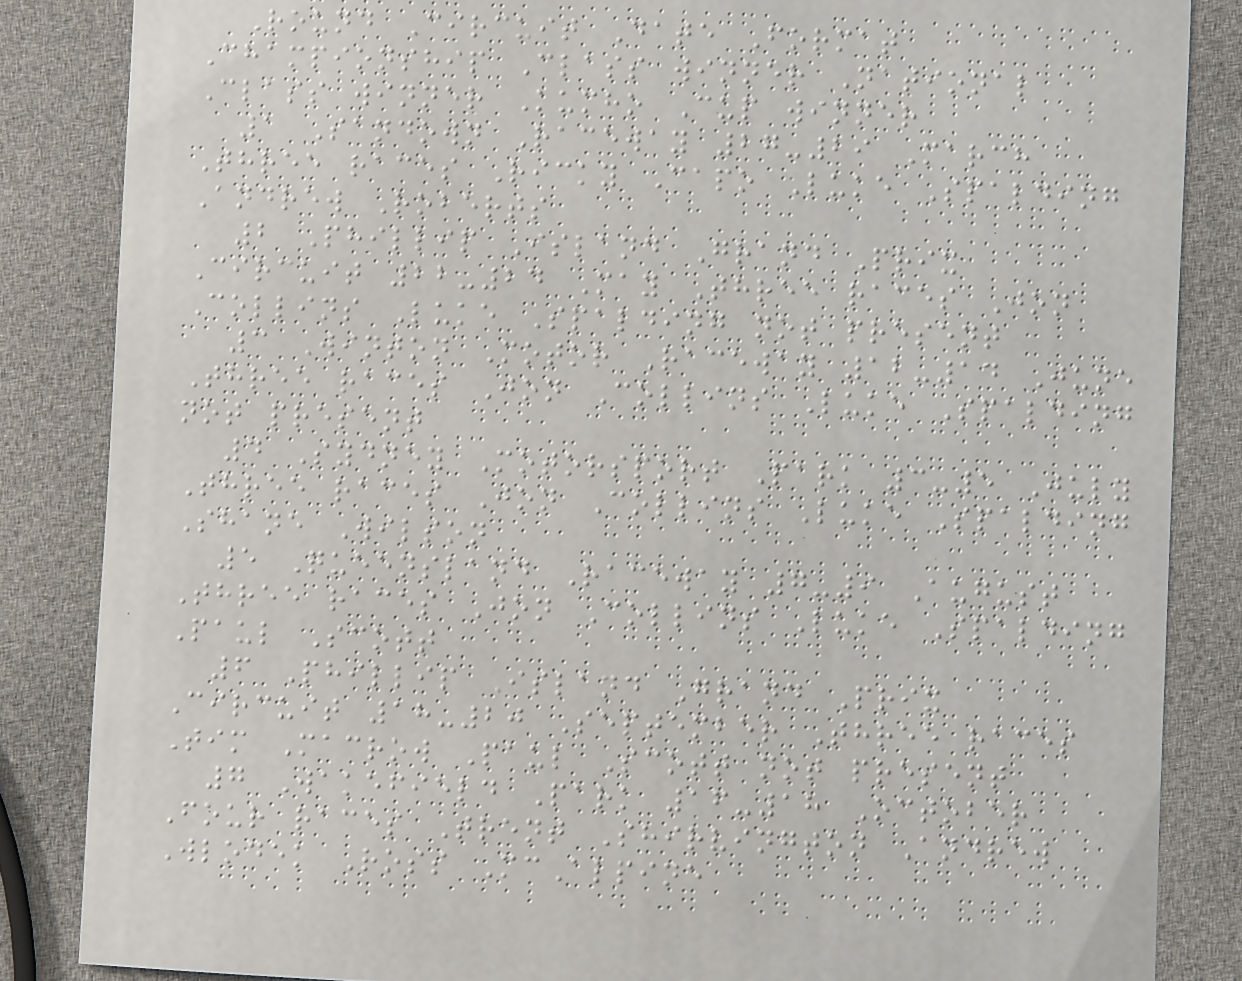Round Circuit Date Format
Championship Class winner National
Class winner Kumho Cup winner
1 Sandown Raceway 27-29 March
Three races Ricky Capo Luke Spalding
Andrew Roberts
2 Phillip Island Grand Prix
Circuit 22-24 May Three races Jon
Collins Luke Spalding not present
3 Winton Motor Raceway 12-14 June
Three races Jon Collins Luke Spalding
not present
4 Sydney Motorsport Park 3-5 July
Three races Jon Collins Luke Spalding
Shane Wilson
5 Queensland Raceway 7-9 August
Three races Jon Collins Luke Spalding
Paul Scott
6 Phillip Island Grand Prix
Circuit 18-20 September Three races
Tim Macrow Paul Scott not present
7 Wakefield Park 16-18 October
Four races Trent Shirvington Andrew
Wlodek Ross McAlpine
